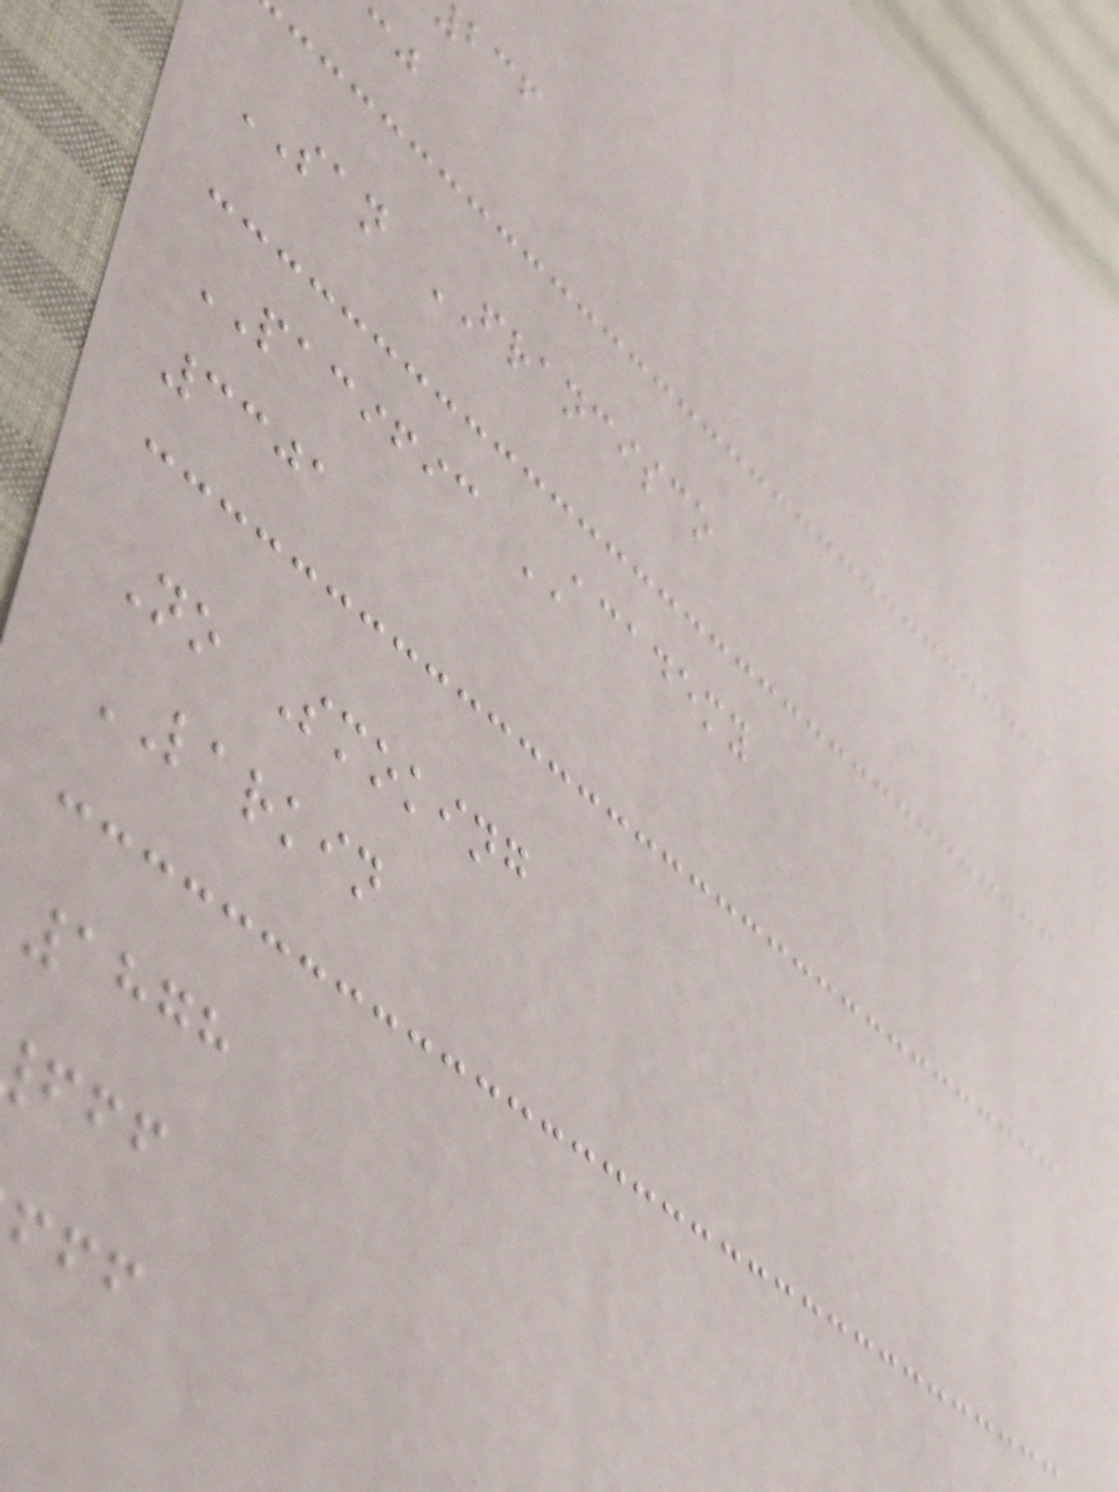SAN FRANCISCO
PACIFIC ACADEMY
3301
No Smoking
LARKIN
1878
